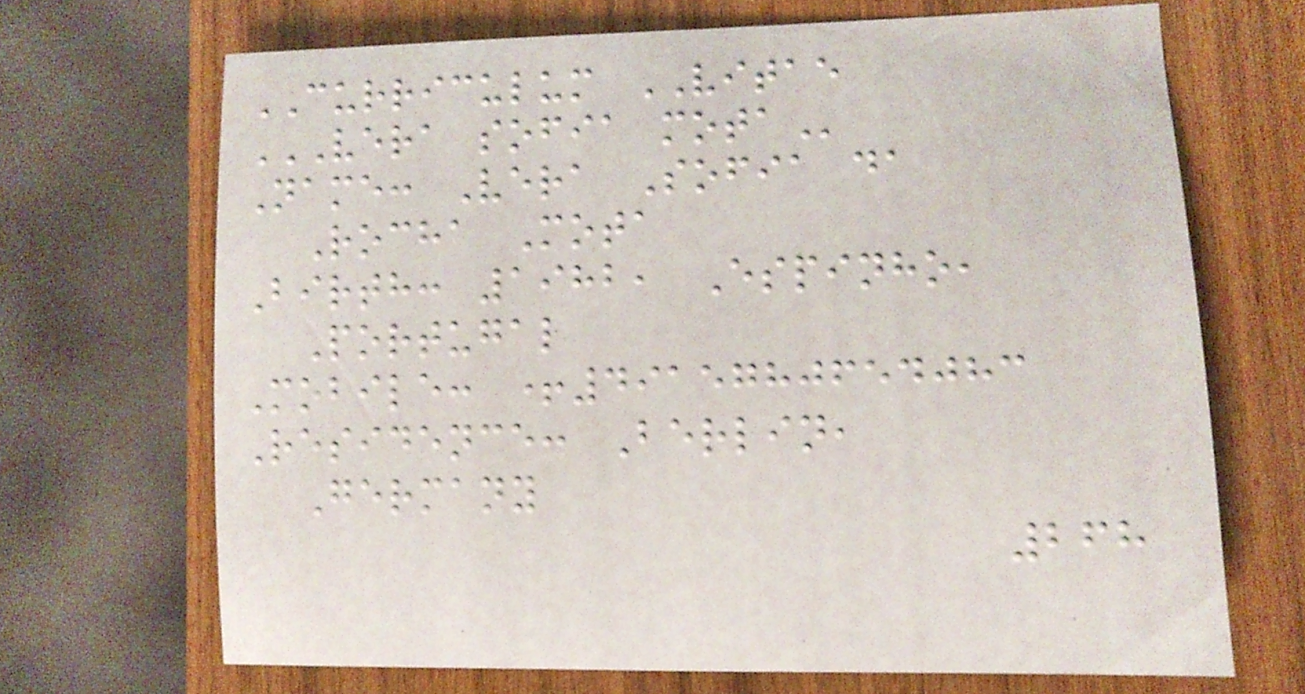CURRICULUM VITAE
VERA SOFIA MOTA
Name: Vera Sofia da
Rocha Mota
Birth: 1982, Espinho,
Portugal
Mobile: +4915780654083
Residence: Berlin,
Germany
268
